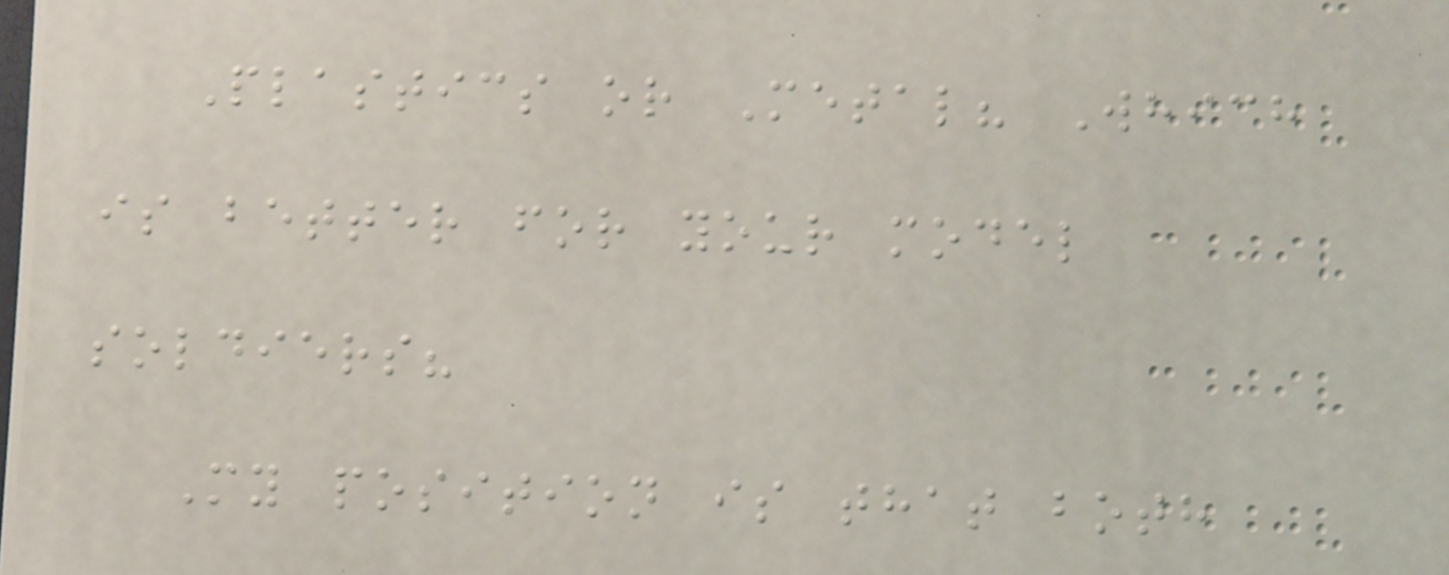Plastics or Metal? Which
is better for your model
soldiers?
My position is that both
